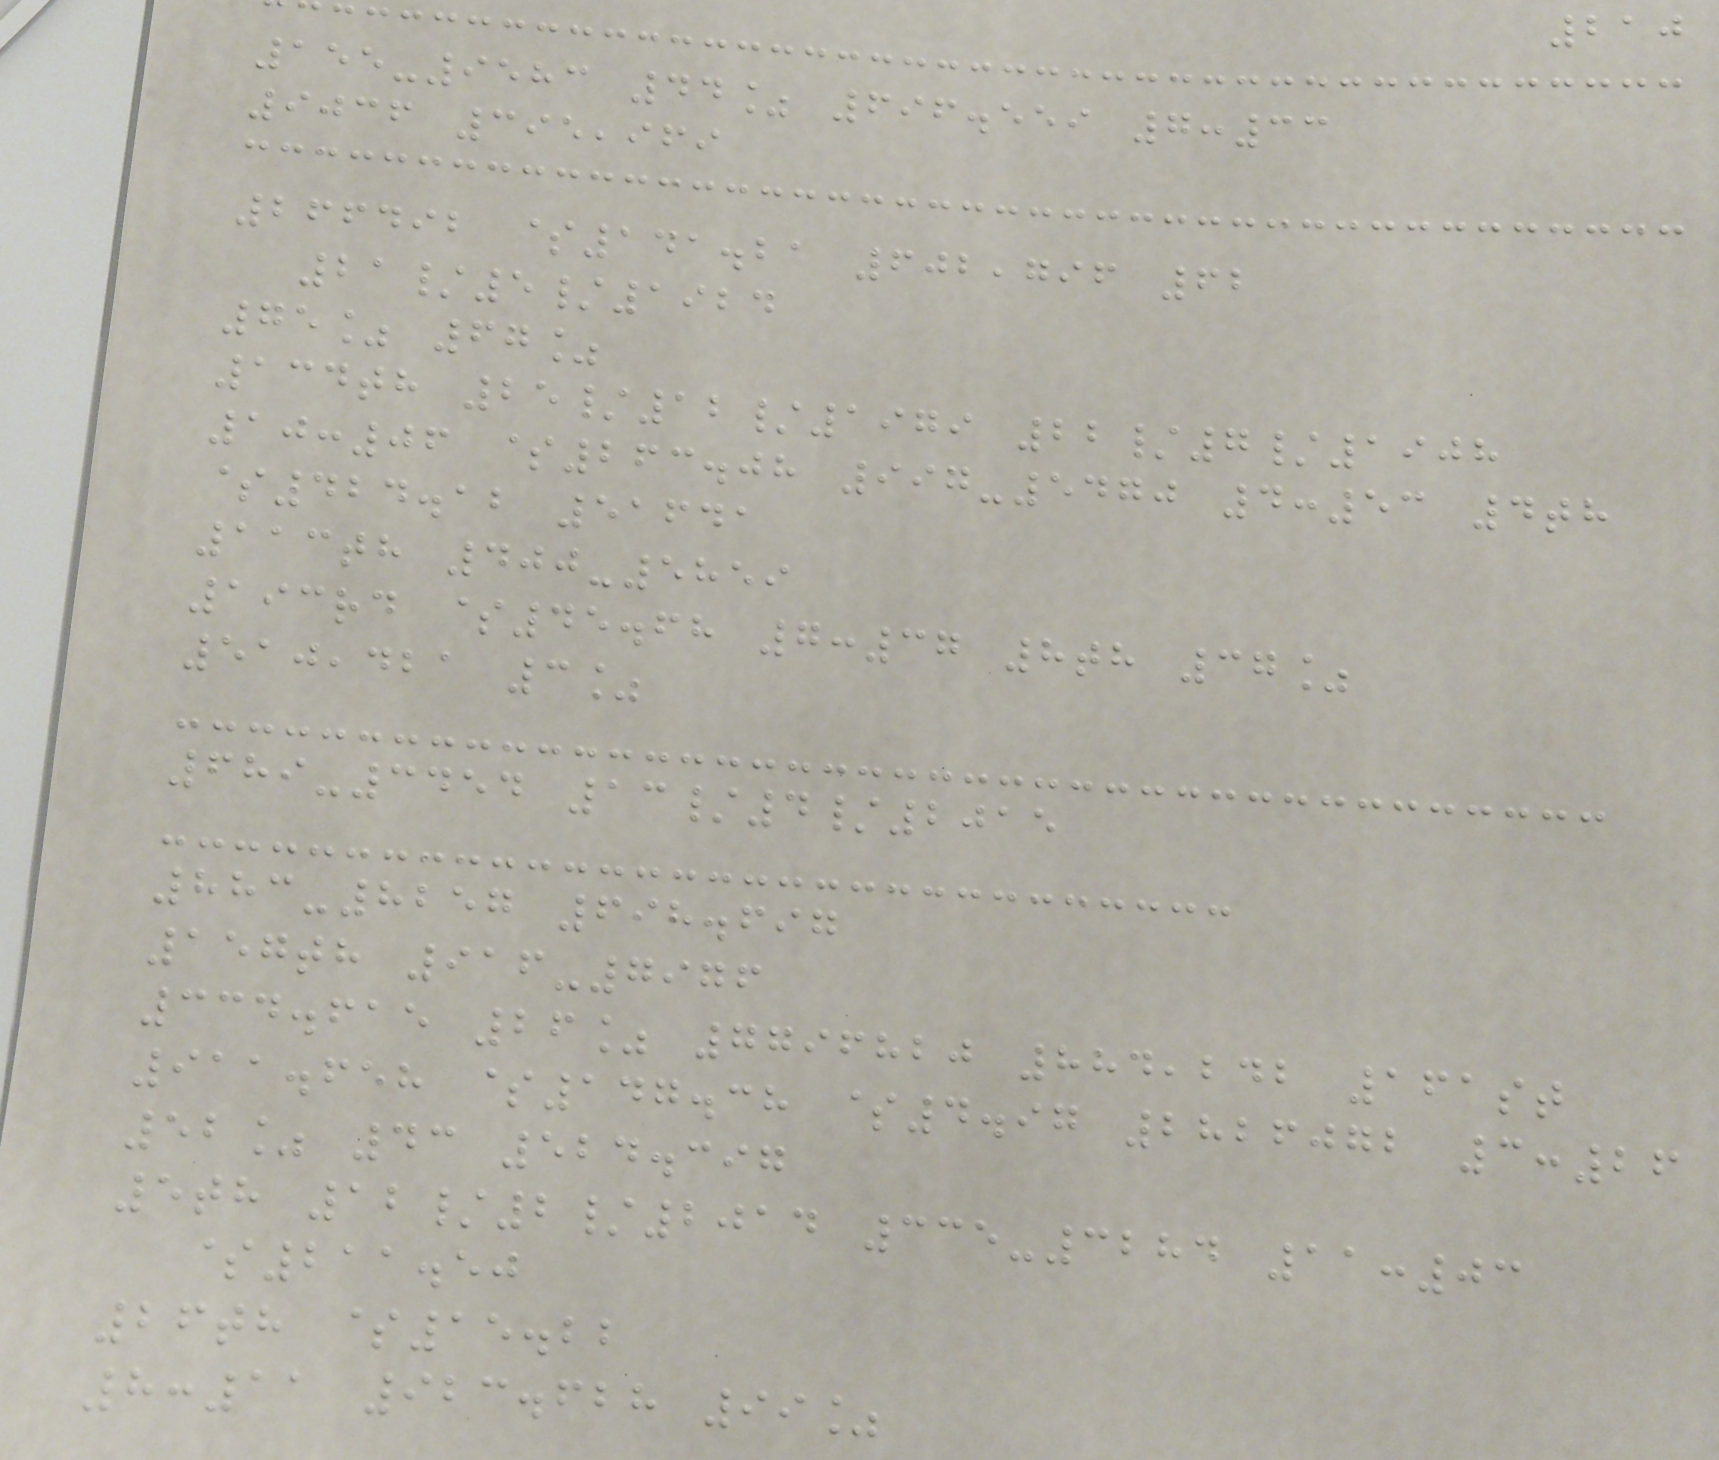210
155-9583 44% 696.559 7:33
9036 395,969
266492 $141.21 602,796 62
21/5/1924
75% 67%
134th 25/12/1979 22/7/1908
10:06 $263.08 997-5470 4:53 4th
$424.12 51641
113th 400-5859
193rd $45.68 7:37 8th 37%
510,421 3%
689-3454 13/4/2015
883-8257 698.697
157th 916-7976
334.615 26% 7796820 884,242 161st
911.658 $147.38 $4.97 2826072 3:26
52% 43 524.397
5th 12/2/2014 335-3284 11:03
$211.50
26th $15.22
8:11 923.628 99%
